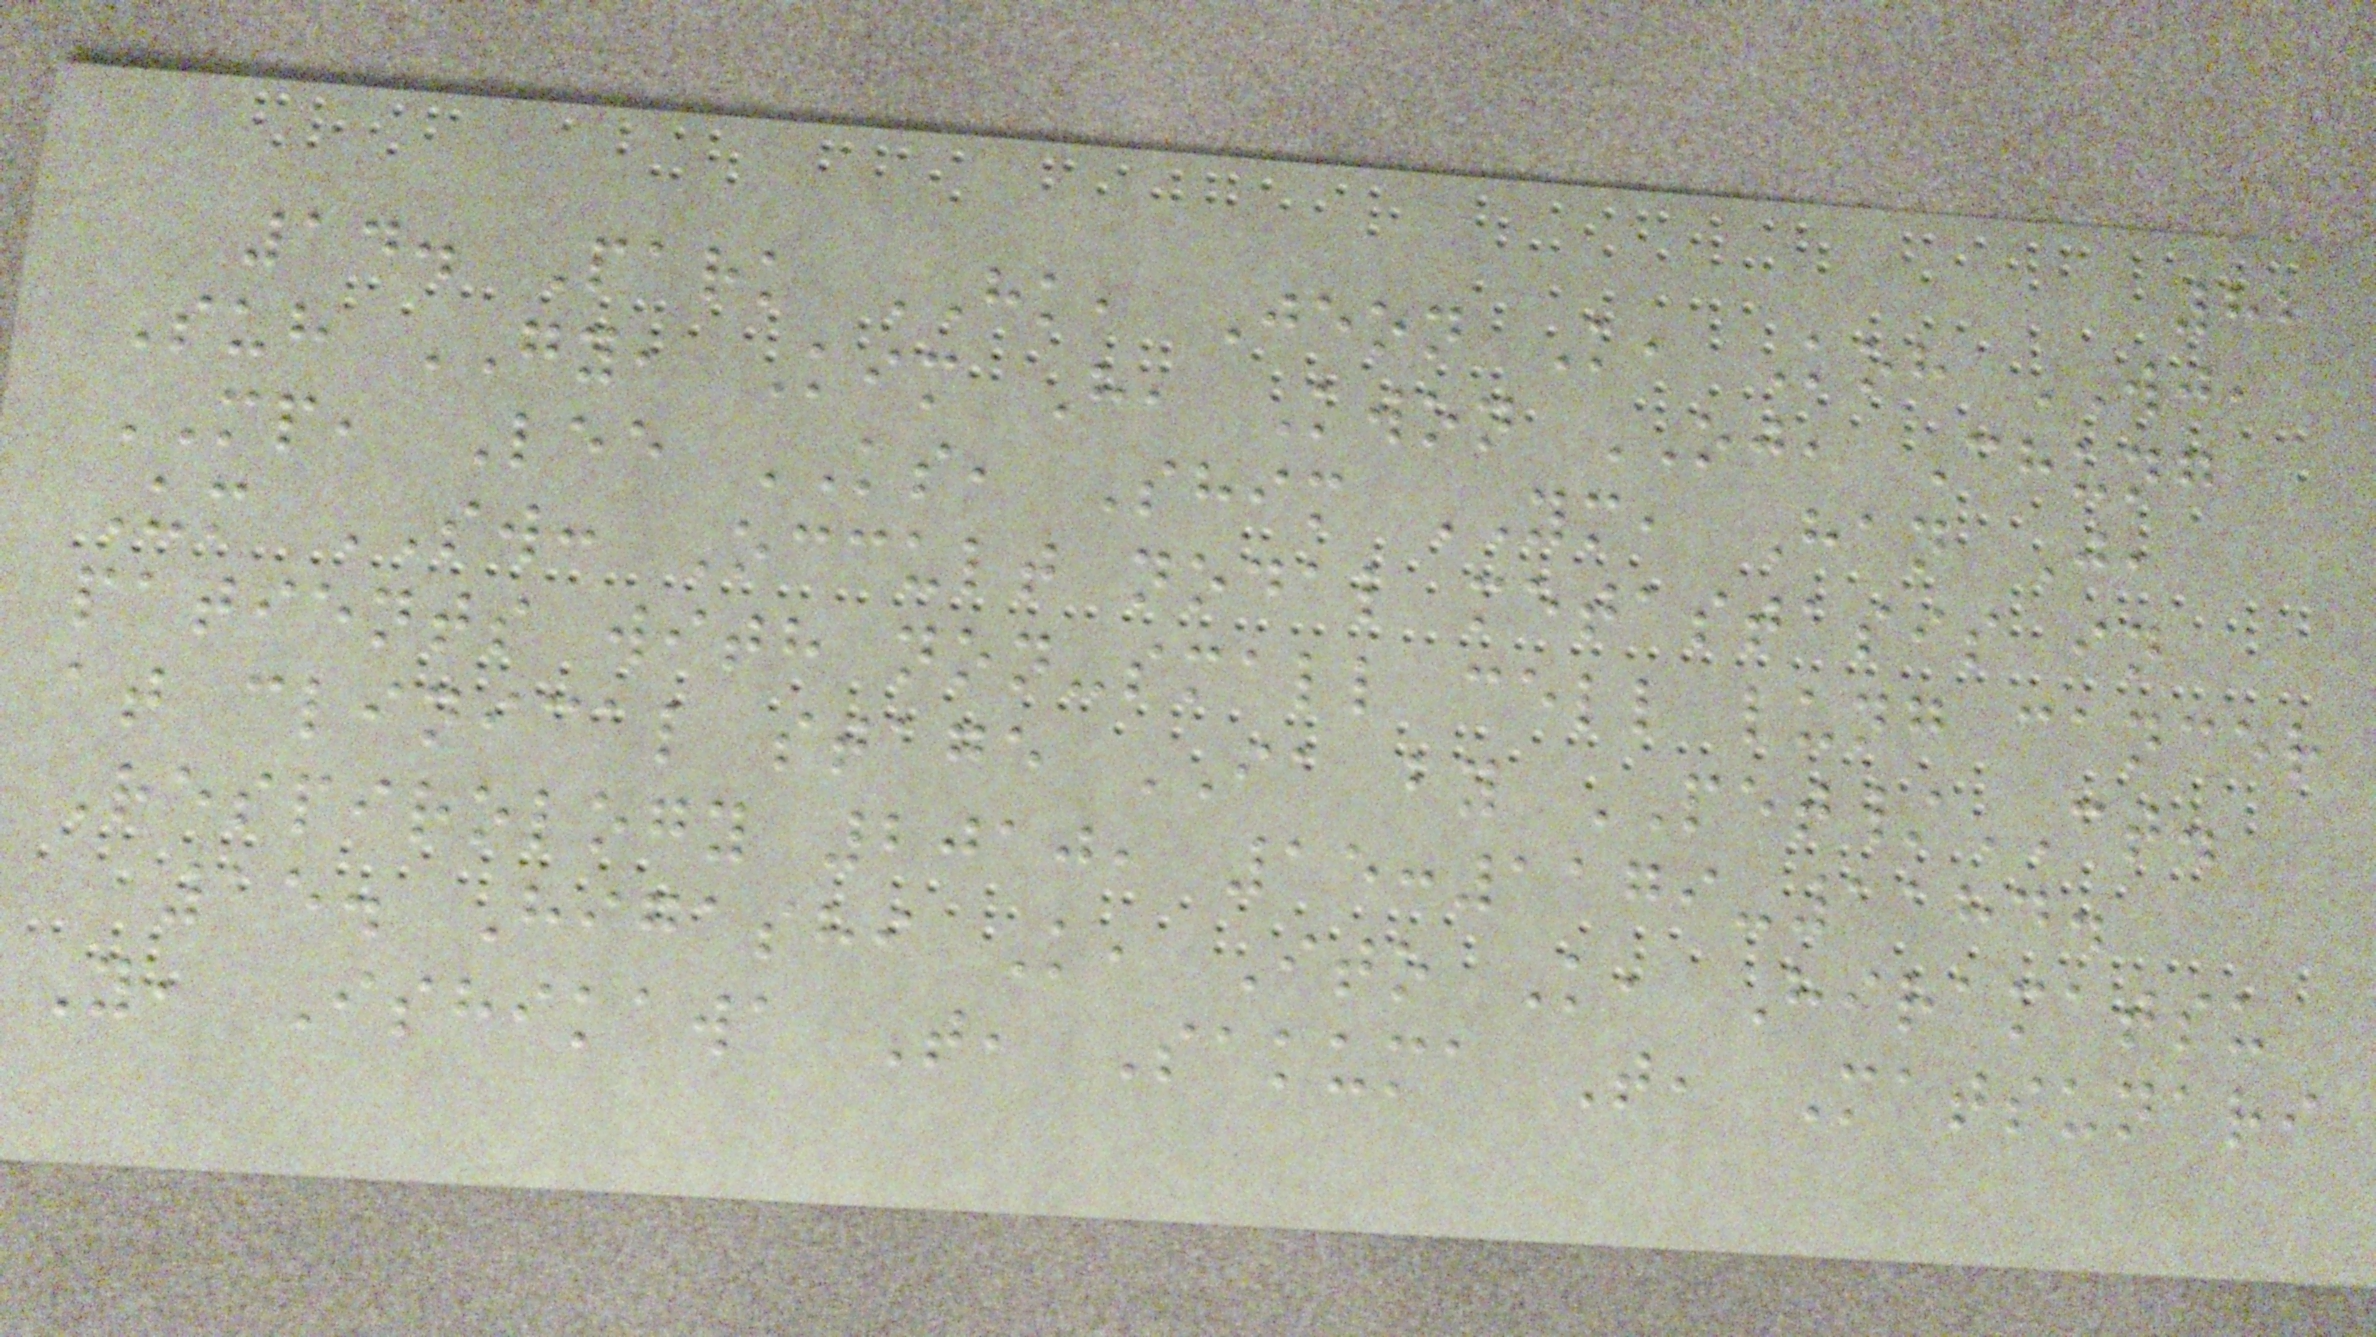82
14. Park HK, Jeon K, Koh WJ,
Suh GY, Kim H, Kwon OJ, Chung
MP, Lee KS, Shim YM, Han J,
Um SW: Occult nodal metastasis in
patients with non-small cell lung cancer
at clinical stage IA by PET/CT.
Respirology 2010, 15:1179-1184.
15. Higashi K, Ito K, Hiramatsu
Y, Ishikawa T, Sakuma T, Matsunari
